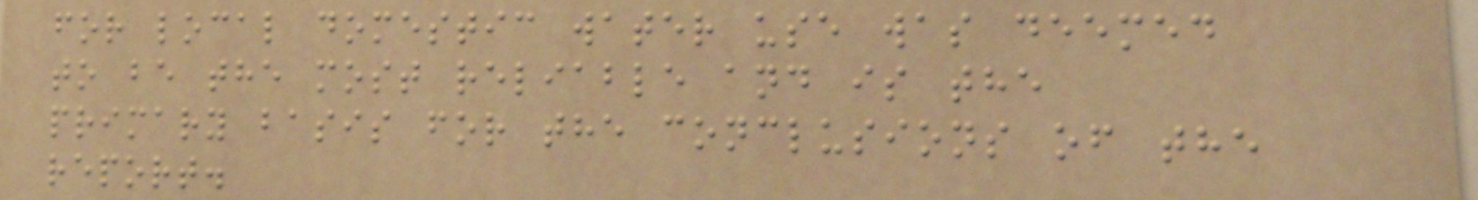for local domestic water use was deemed
to be the most reliable and is the
primary basis for the conclusions of the
report.
